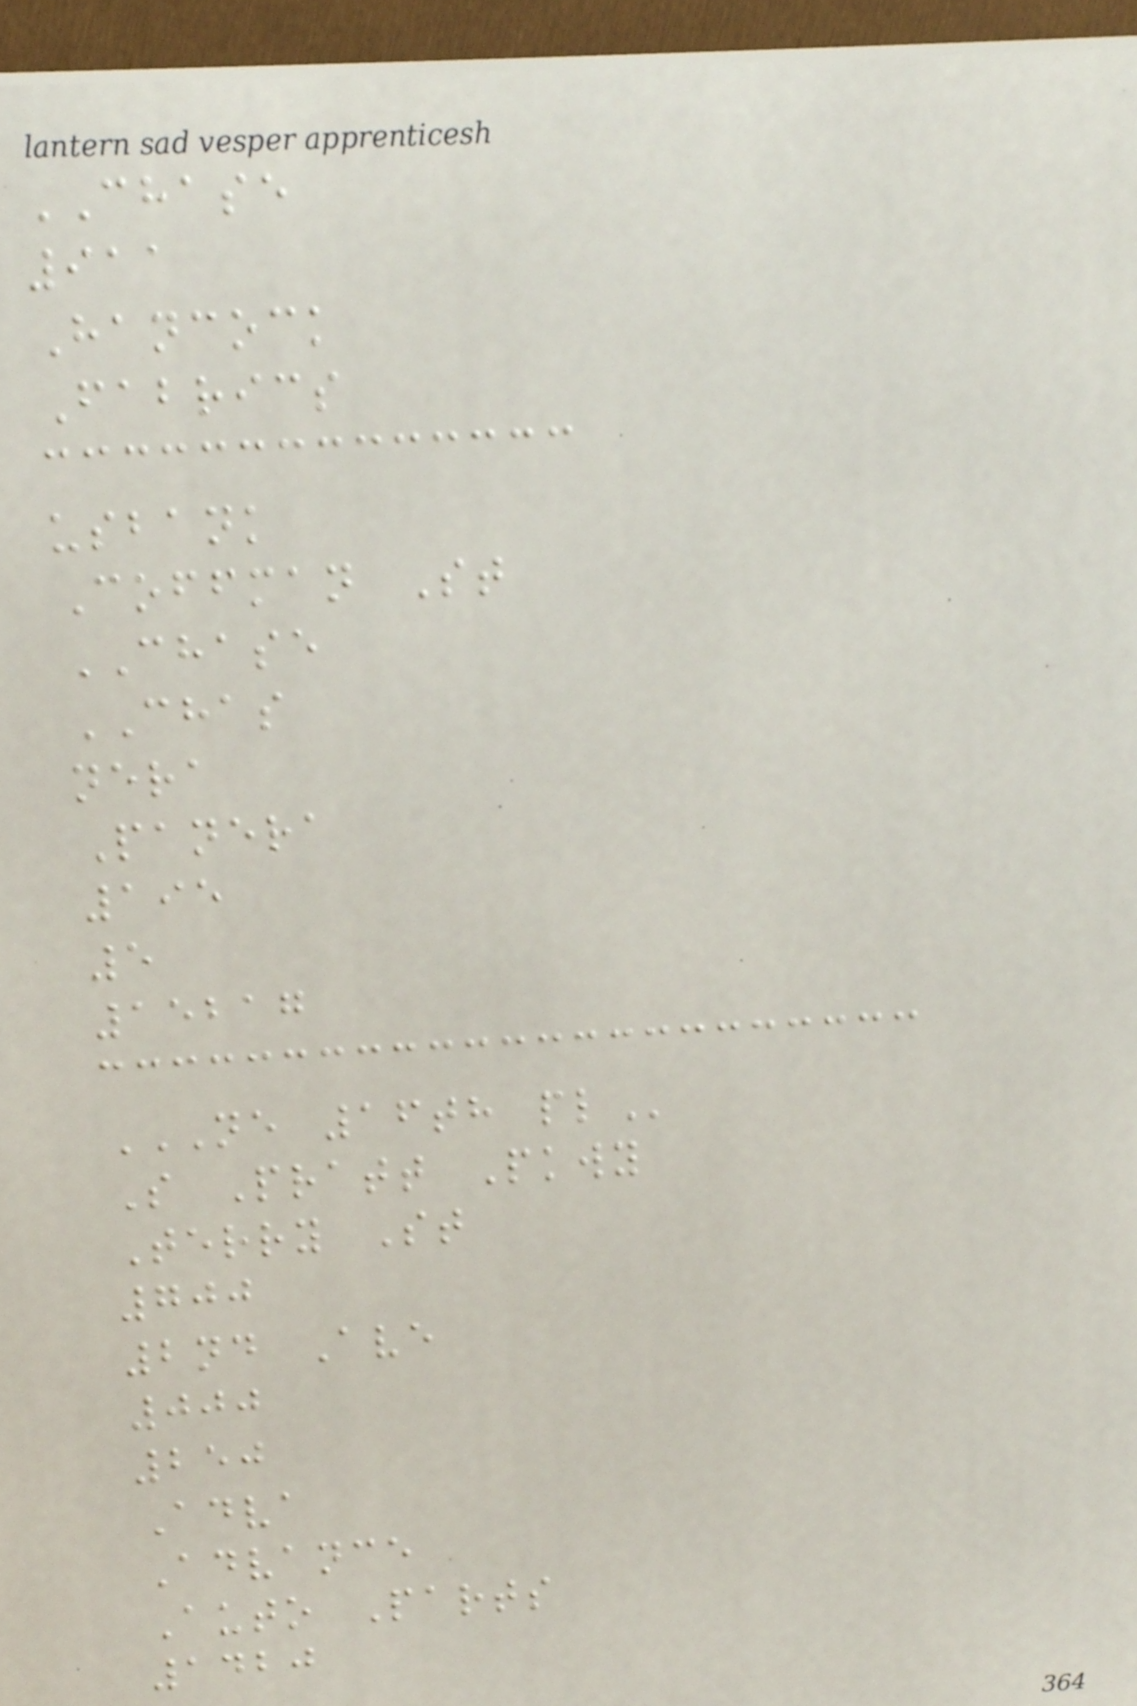CHASE
911
Hancock
Fabrics
usbank
Coffman St
CHASE
CHAS
nera
Panera
195
5
15217
NE 16TH PL
S Pratt Pkwy
Terry St
700
2nd Ave
000
250
Adva
Advance
Auto Parts
1420
